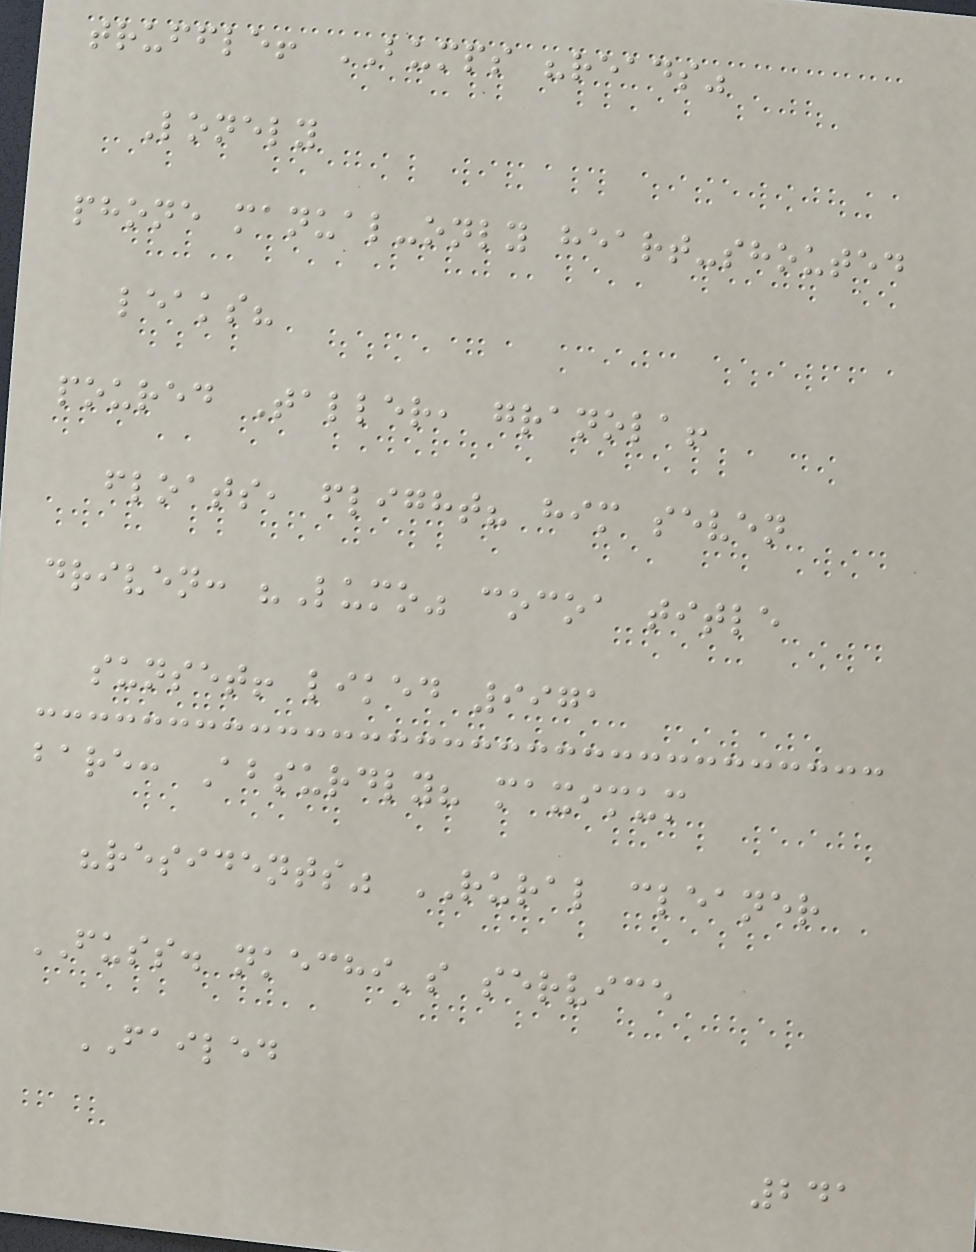truffle! BUMPS "reads"
Lonely
phone manual-only heart-shouted
leaks?
poured Taller, granola!
floats, flight? him seven
driven: "Lumo" cocoa title
sunset! liked 9971
bare: Absurdly? maximum
"residents" RURAL cleaner
FUSS. nkechi's service
FAILED
241
